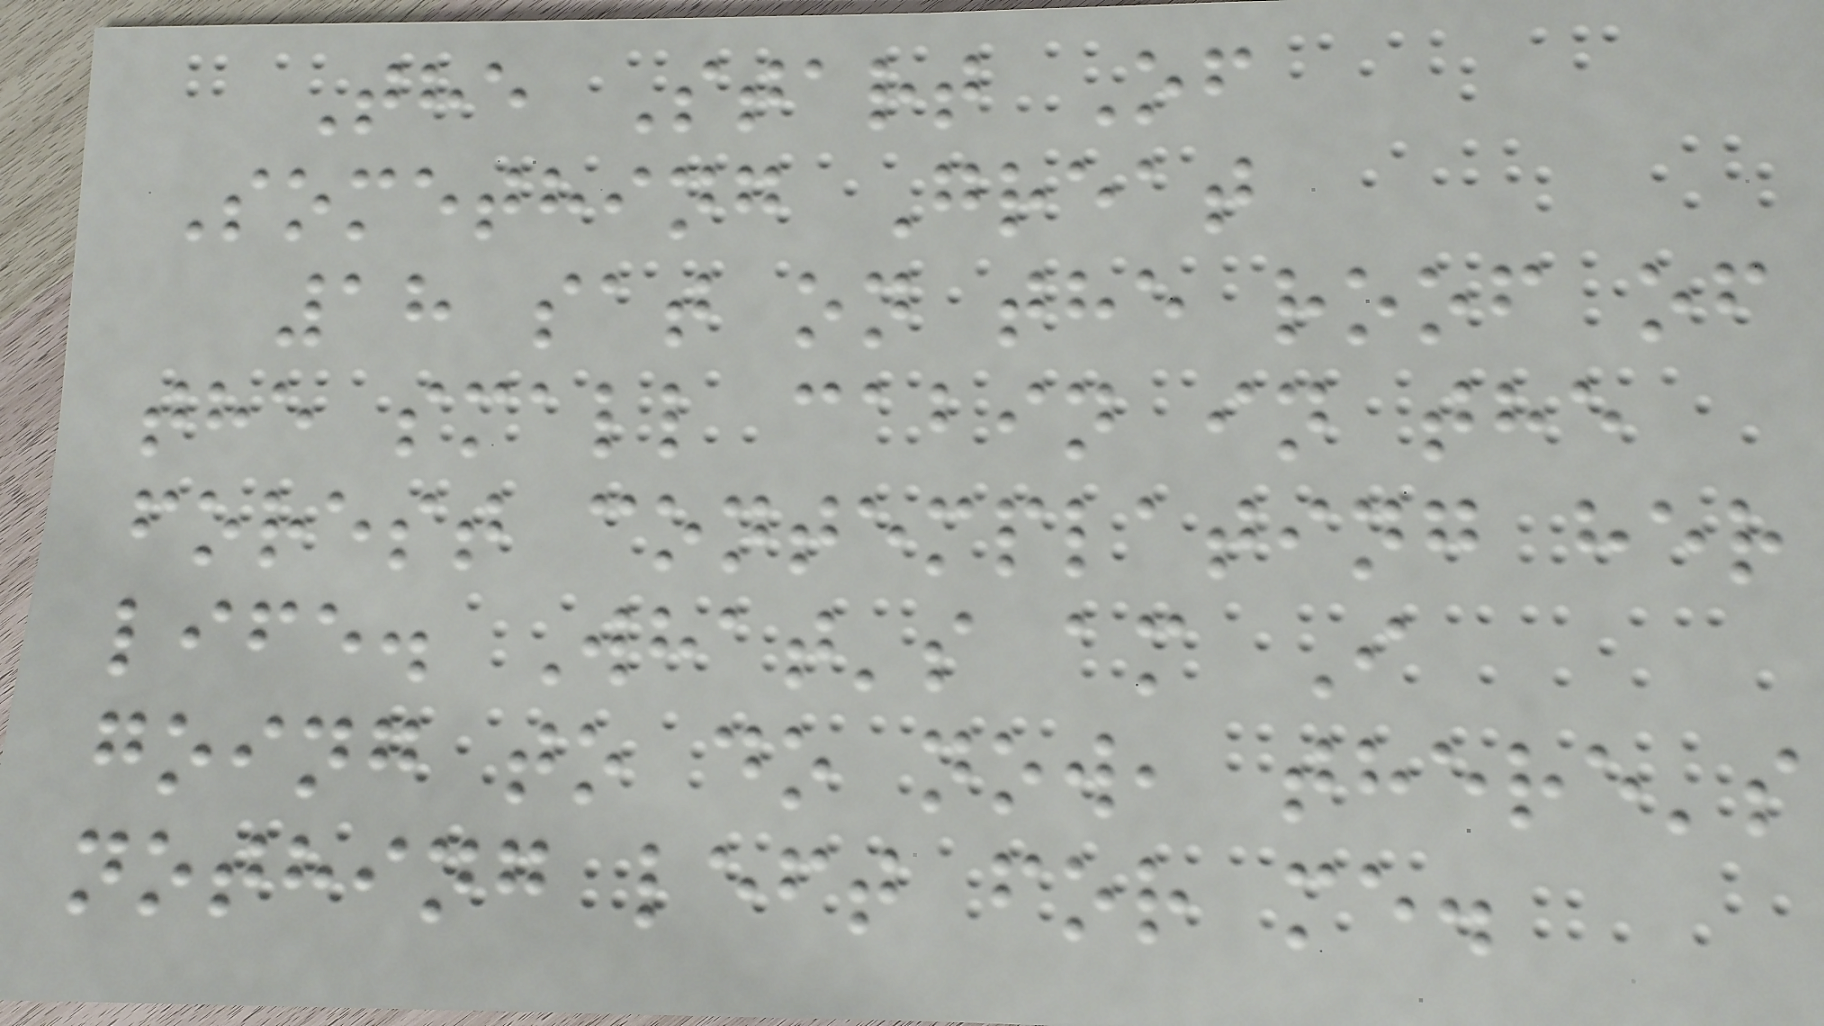The Start Of
Something Great
18 sat on the roof of
the small cabin in the
forest contemplating her
life. What's am I
going to do now, there's
nothing left for me.
